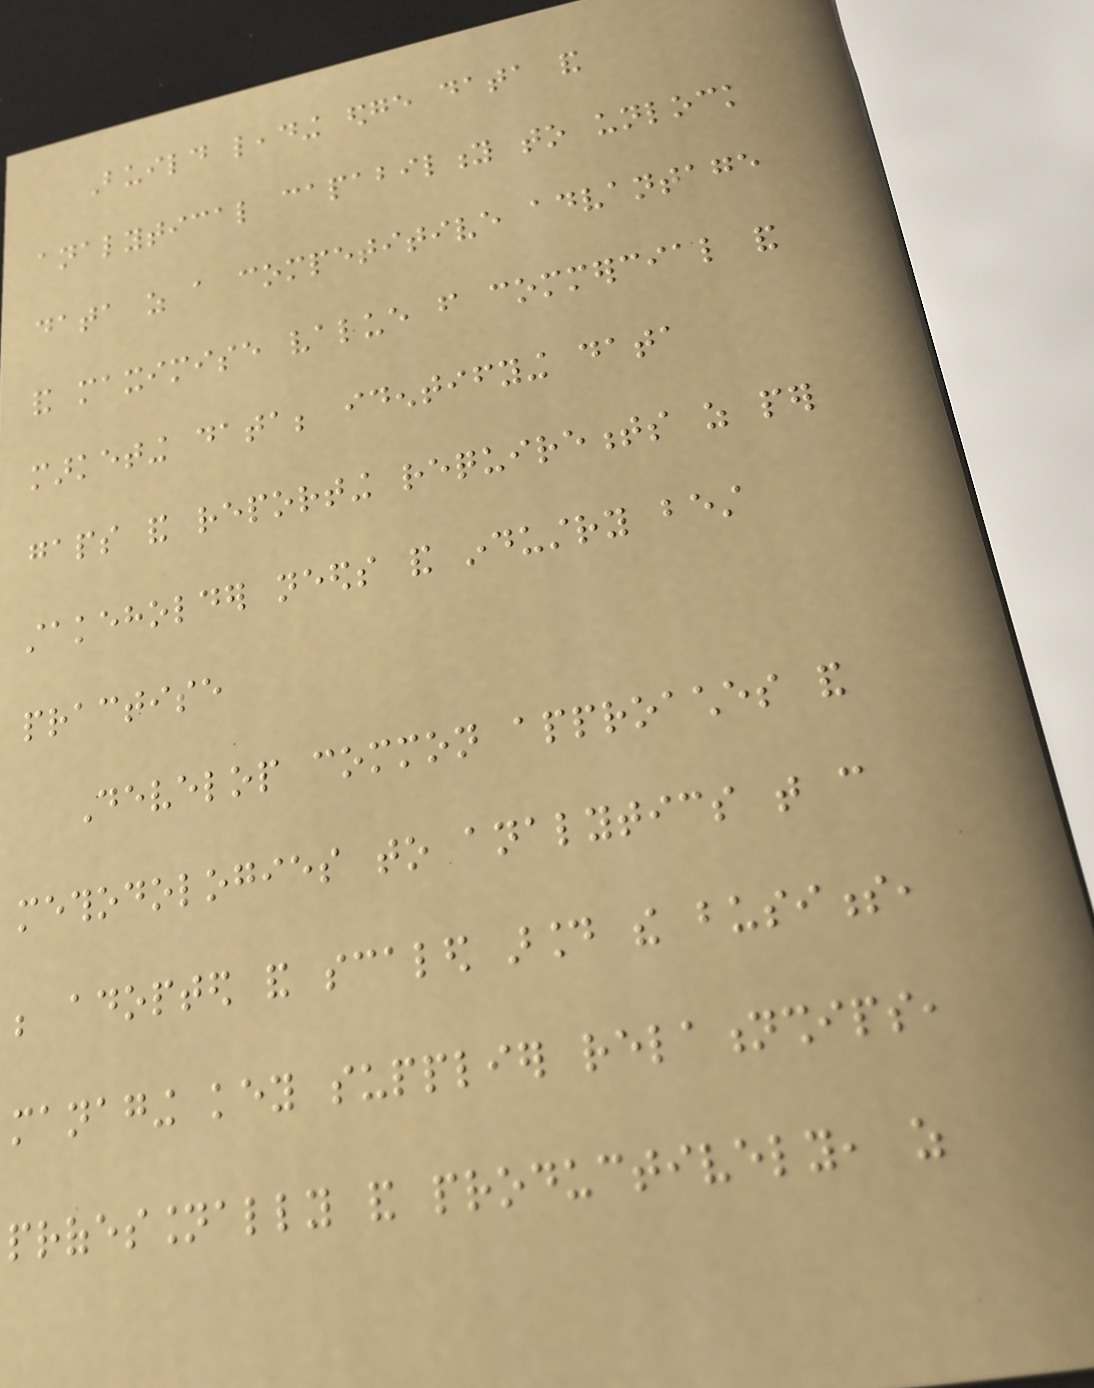Build leading edge data and
analytical capability to unlock
data as a competitive advantage
and maximise value from commercial and
marketing data; identifying data
gaps and reporting requirements as per
stakeholder needs and industry best
practise
Develop common approaches and
methodologies to analytics that can
be adopted and scaled around the business,
managing key supplier relationships,
professionally and productively, as
